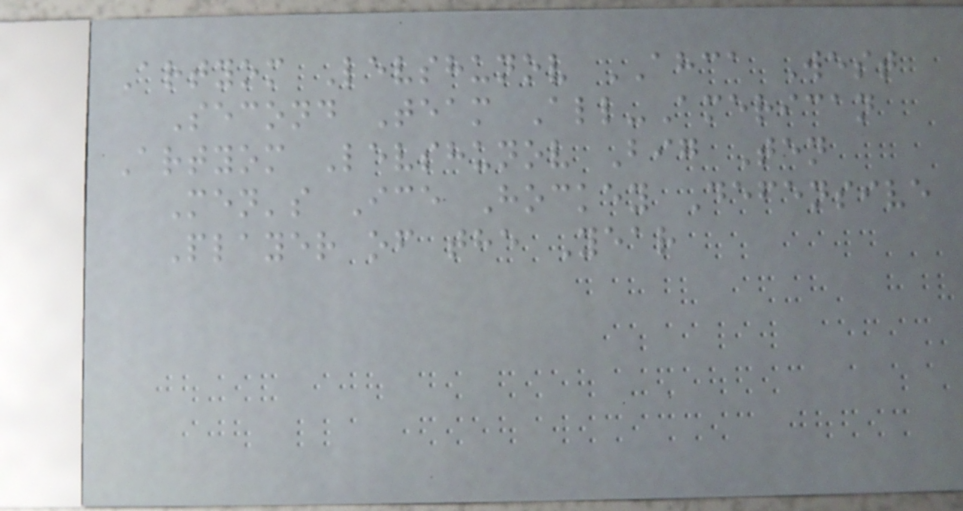Artyom Levshunov AHCA West
Second Team All-American
Artyom Levshunov Big Ten
Men's Ice Hockey Defensive
Player of the Year
